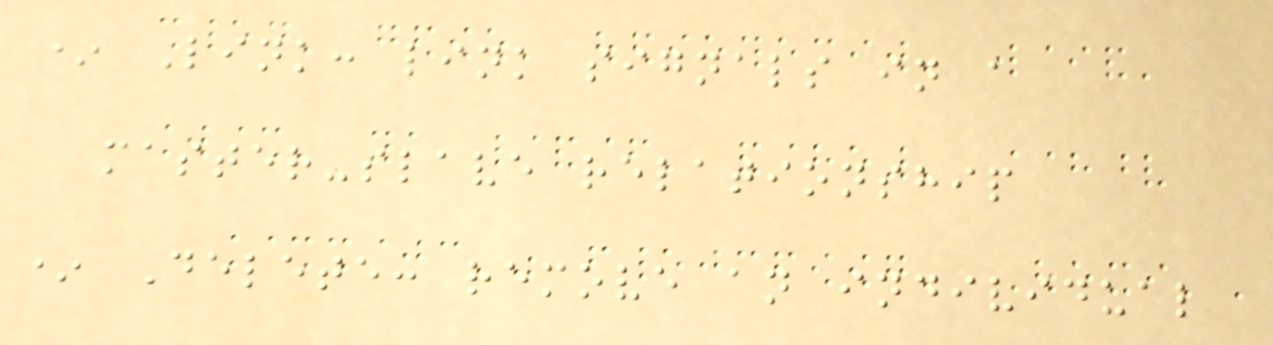* Link: link signals in a
master-slave relationship
* Delete: remove an individual
